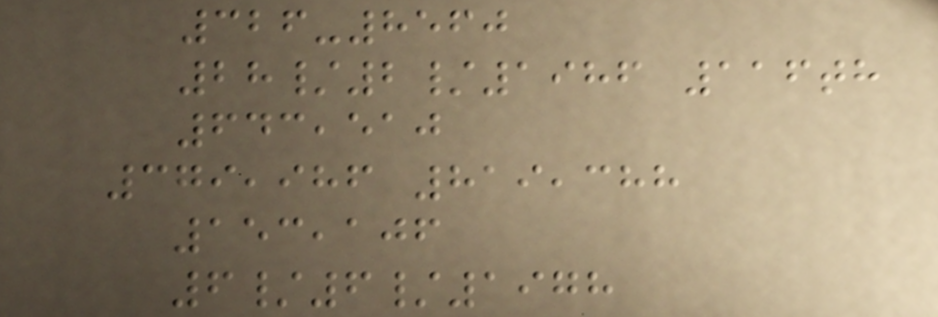326-8560
28/2/1986 116th
643,510
379,986 819,388
153,106
6/6/1978
